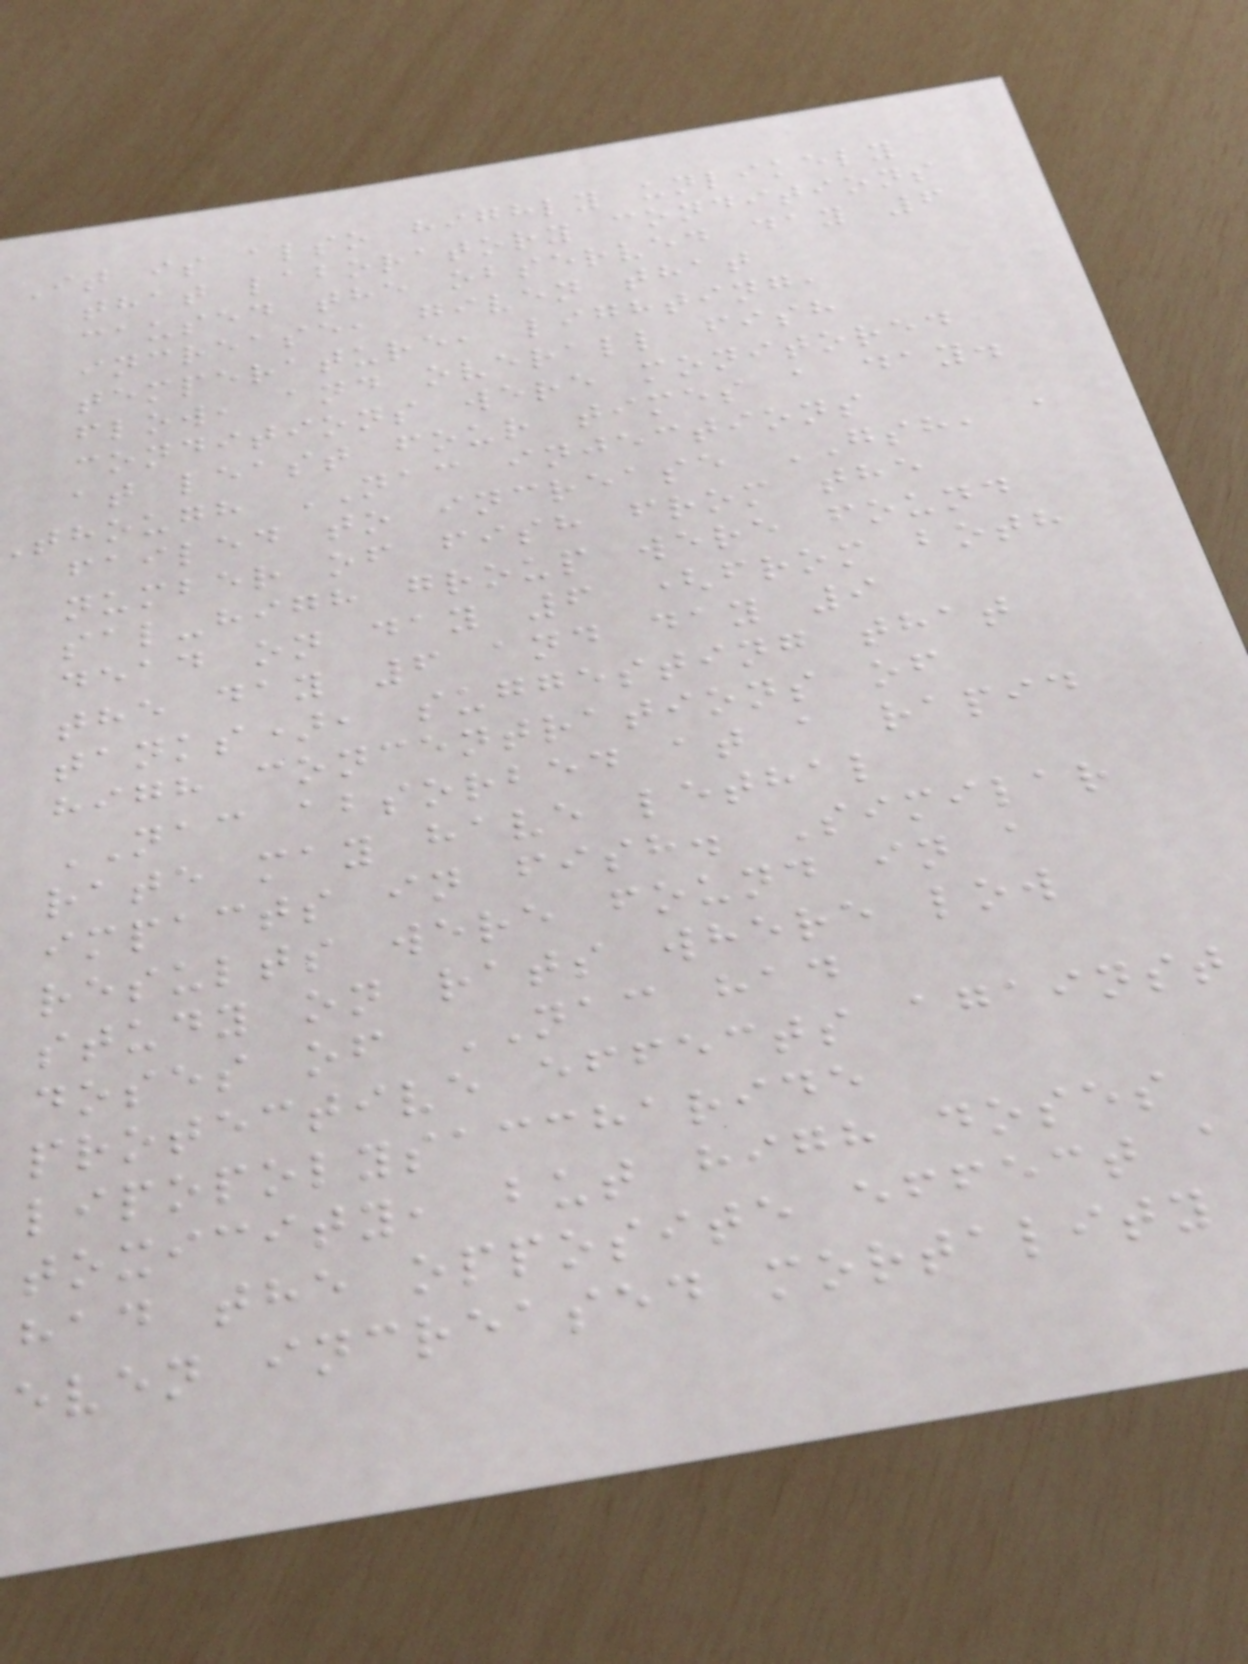It is also highly unlikely
that laboratory conditions
caused the observed day 6
increase, given that
temperature, lighting,
flow, and overall fish
conditions were monitored
at least four times a day.
though NAC injections
failed to increase GSH, a
number of fish from the
sal-high group were found
dead on day 6 (from both
the day 6 and day 9
tanks), suggesting that
high concentrations of
NAC absorbed at a rapid
rate may have lethal
impacts in fish. Similar
results were found in a
study on rats where low
doses of NAC had
protective effects against
lipopolysaccharide
toxicity, but high doses
had the opposite effect a
even increased mortality
